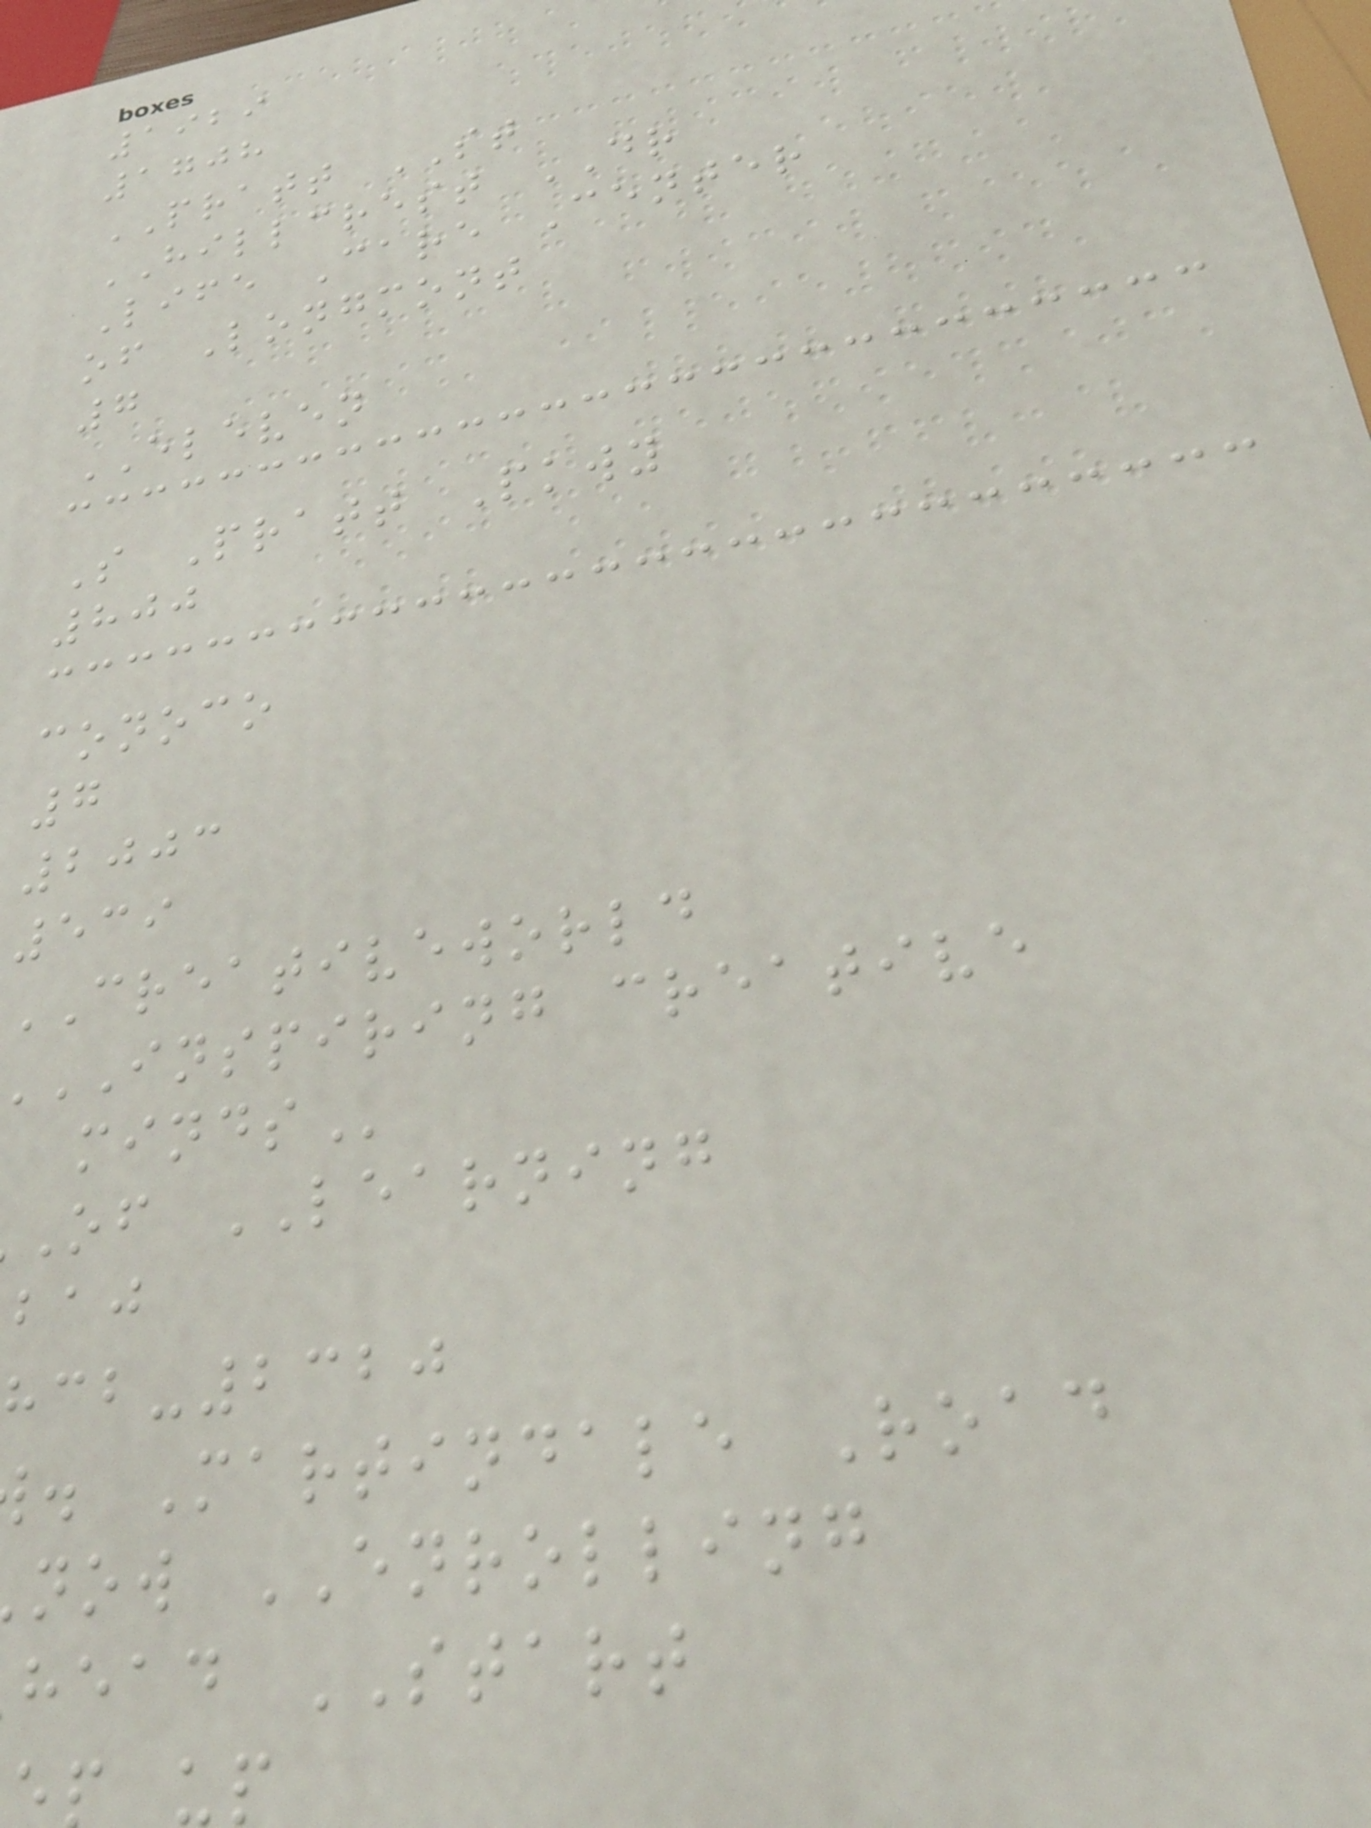1929
1708
PRATT ST
HILLCREST DR
Life Care Center
of Longmont
7
ELEVEN
S Pratt Pkwy
800
conoco
7
2003
539
CREATIVEWORLD
INSPIRING creative
of LEARNING
-2320
. Martindale Road
now ENROLLING
head START
